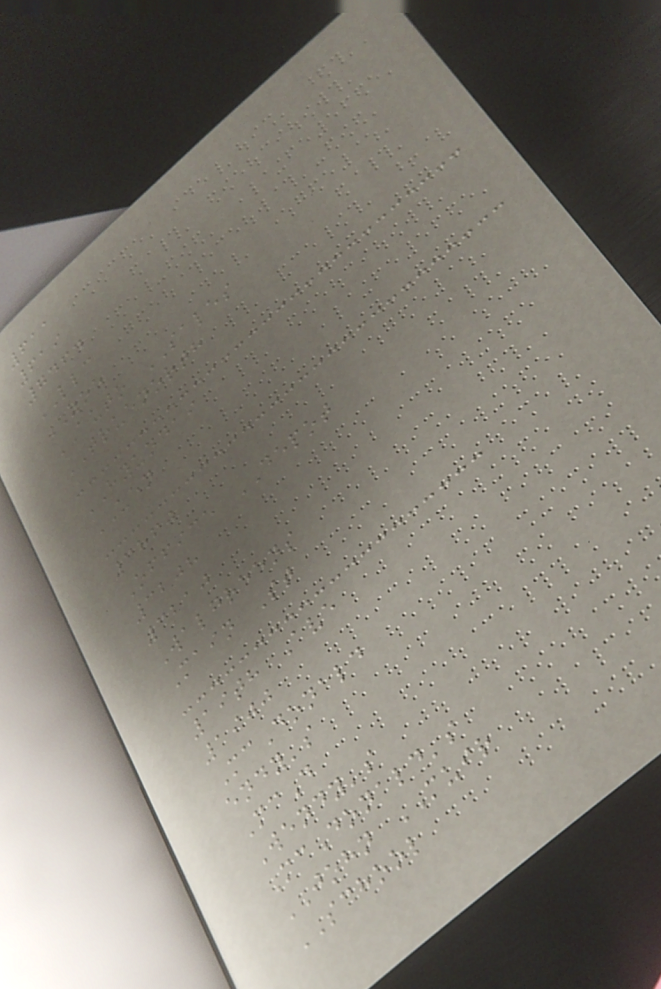611
619
7464
LLC
ZOE
AUTO SALES
TRUENORTH
HYUNDAI
UEN
3860
Office DEPOT
3208
3210
Walgreens
Main St
19th Ave
1900
McDonald
endy's
McD
Wendy's
McDonald's
JOHN MUIR
SCHOOL
